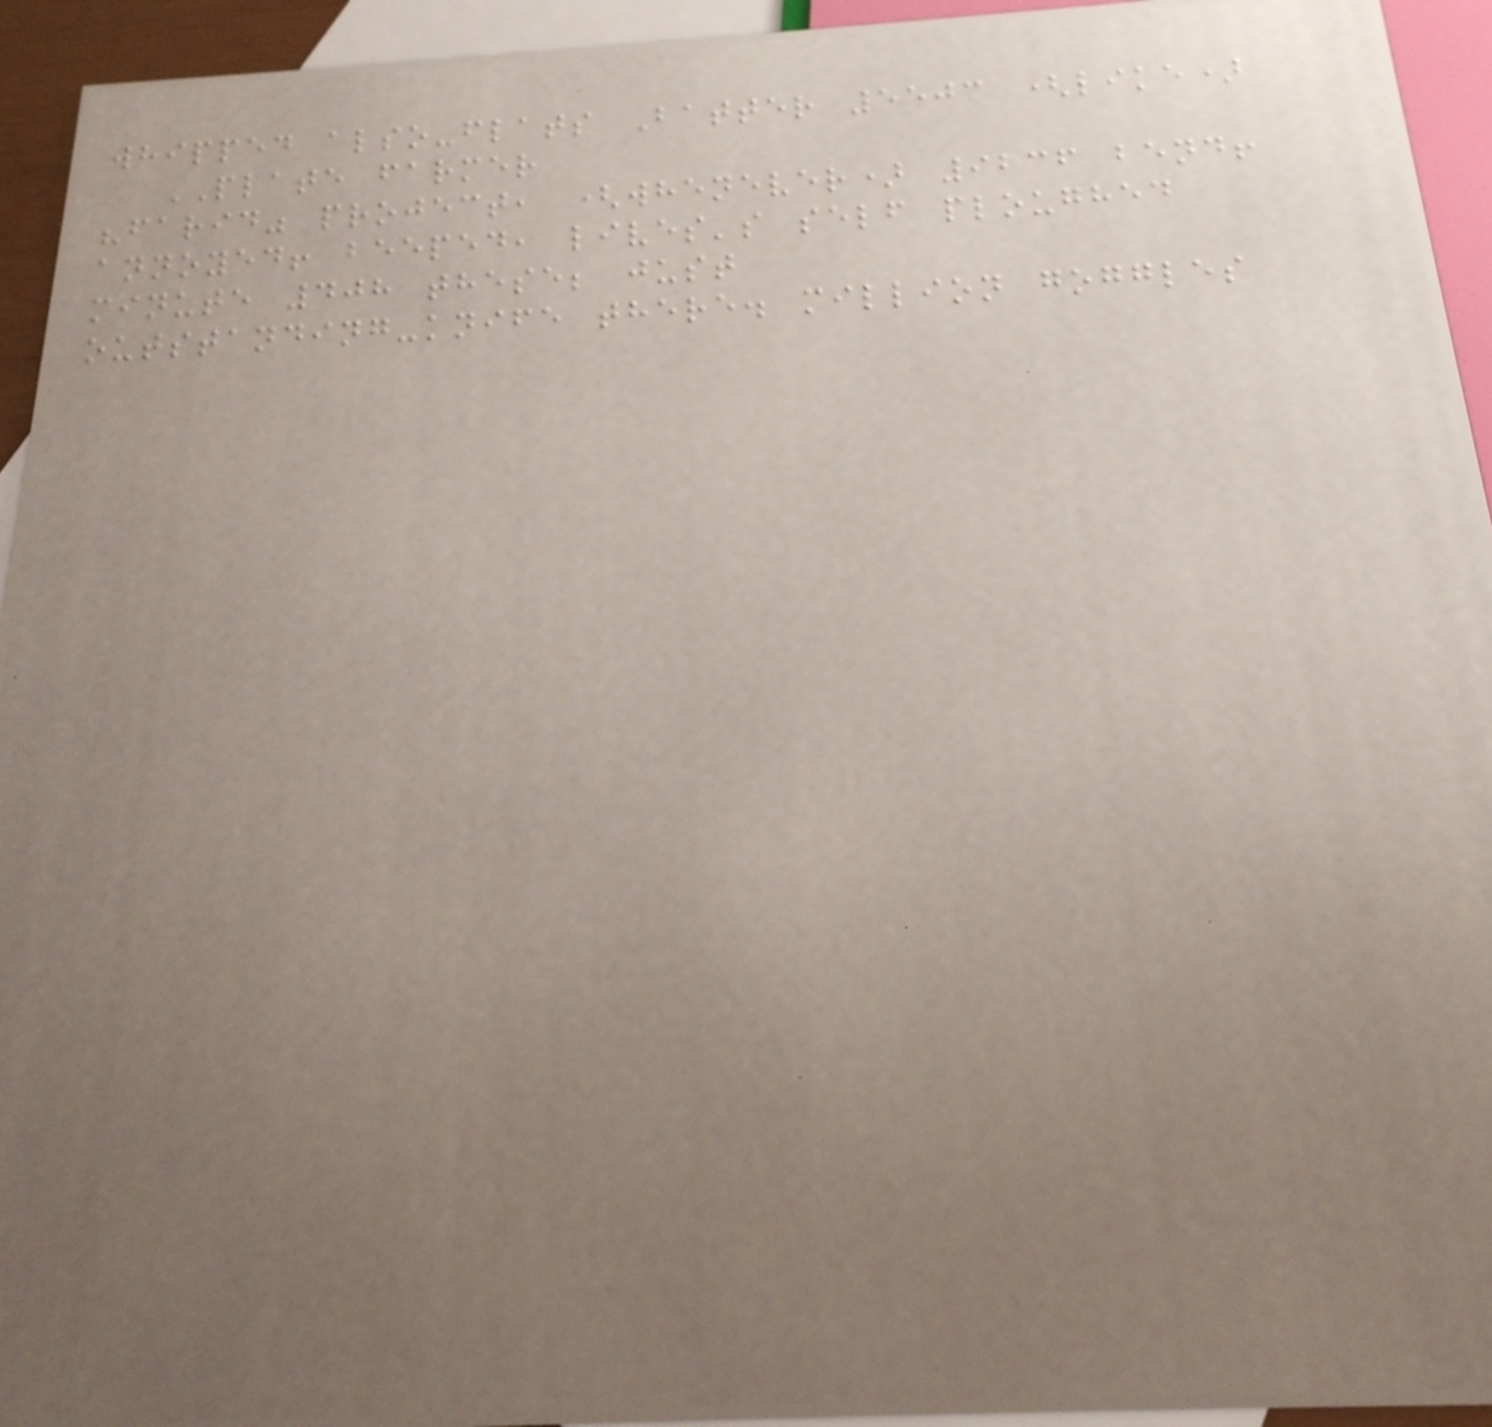whipped also-flats Batter 5503 (like)
PLATE farmer
"farid" project, (whenever) 9236 bend!
annoyed! beeped, lives's self ploughed
minute 408 these; just
outstanding-knife there. million goggles
